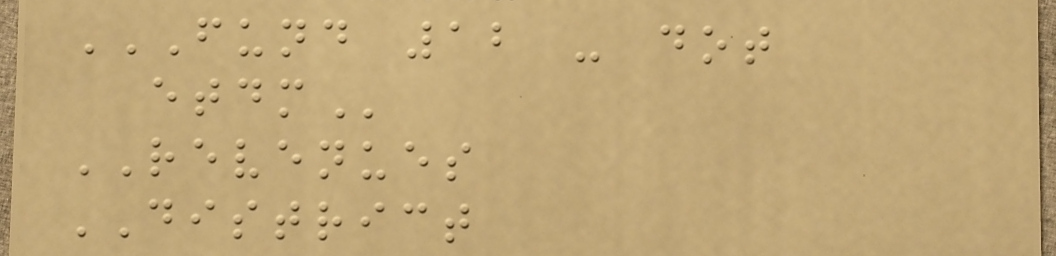FUND 12 - DOT
ETDM
REVENUES
DISTRICT
